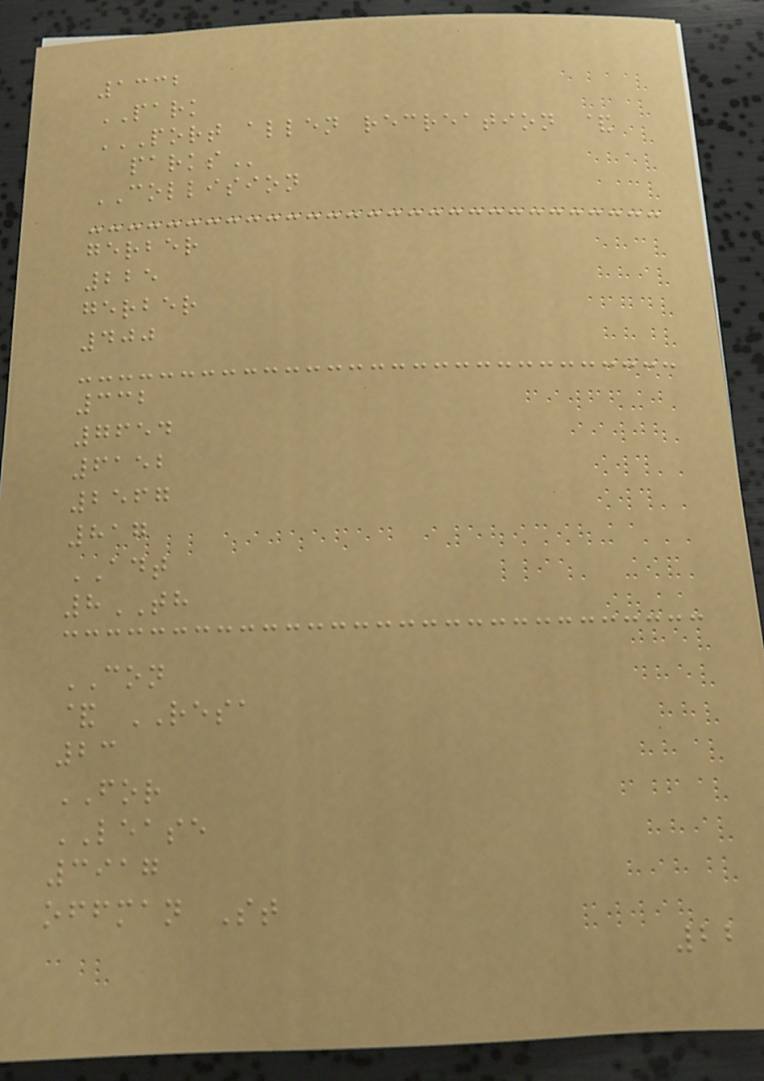1332
PARK
PORT ALLEN RECREATION &
PARKS
COLLISION
gerber
225
gerber
400
332
7654
6152
2567
817
ADT
8TH
CON
& RESA
23
FOR
LEASE
3917
offman St
22
